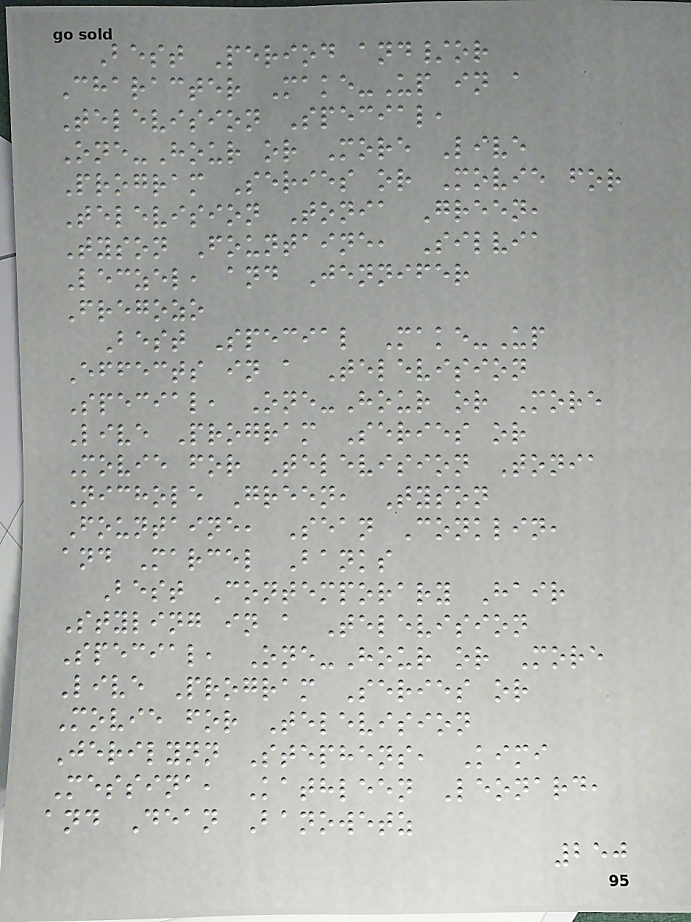Best Period and/or
Character Make-Up in a
Television Special,
One-Hour or More Live
Program Series or Movie for
Television Tonia Green,
Tyson Fountaine, Silvia
Leczel, and Jennifer
Fregozo
Best Special Make-Up
Effects in a Television
Special, One-Hour or More
Live Program Series or
Movie for Television Tonia
Nichole Green, Tyson
Fountaine, Sean Conklin,
and Marcel Banks
Best Contemporary Hair
Styling in a Television
Special, One-Hour or More
Live Program Series or
Movie for Television
Jerilynn Stephens, Kimi
Messina, Kathleen Leonard,
and Dean Banowetz
250
